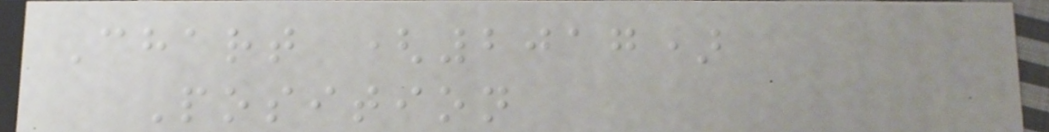Chart (2017)
Position
